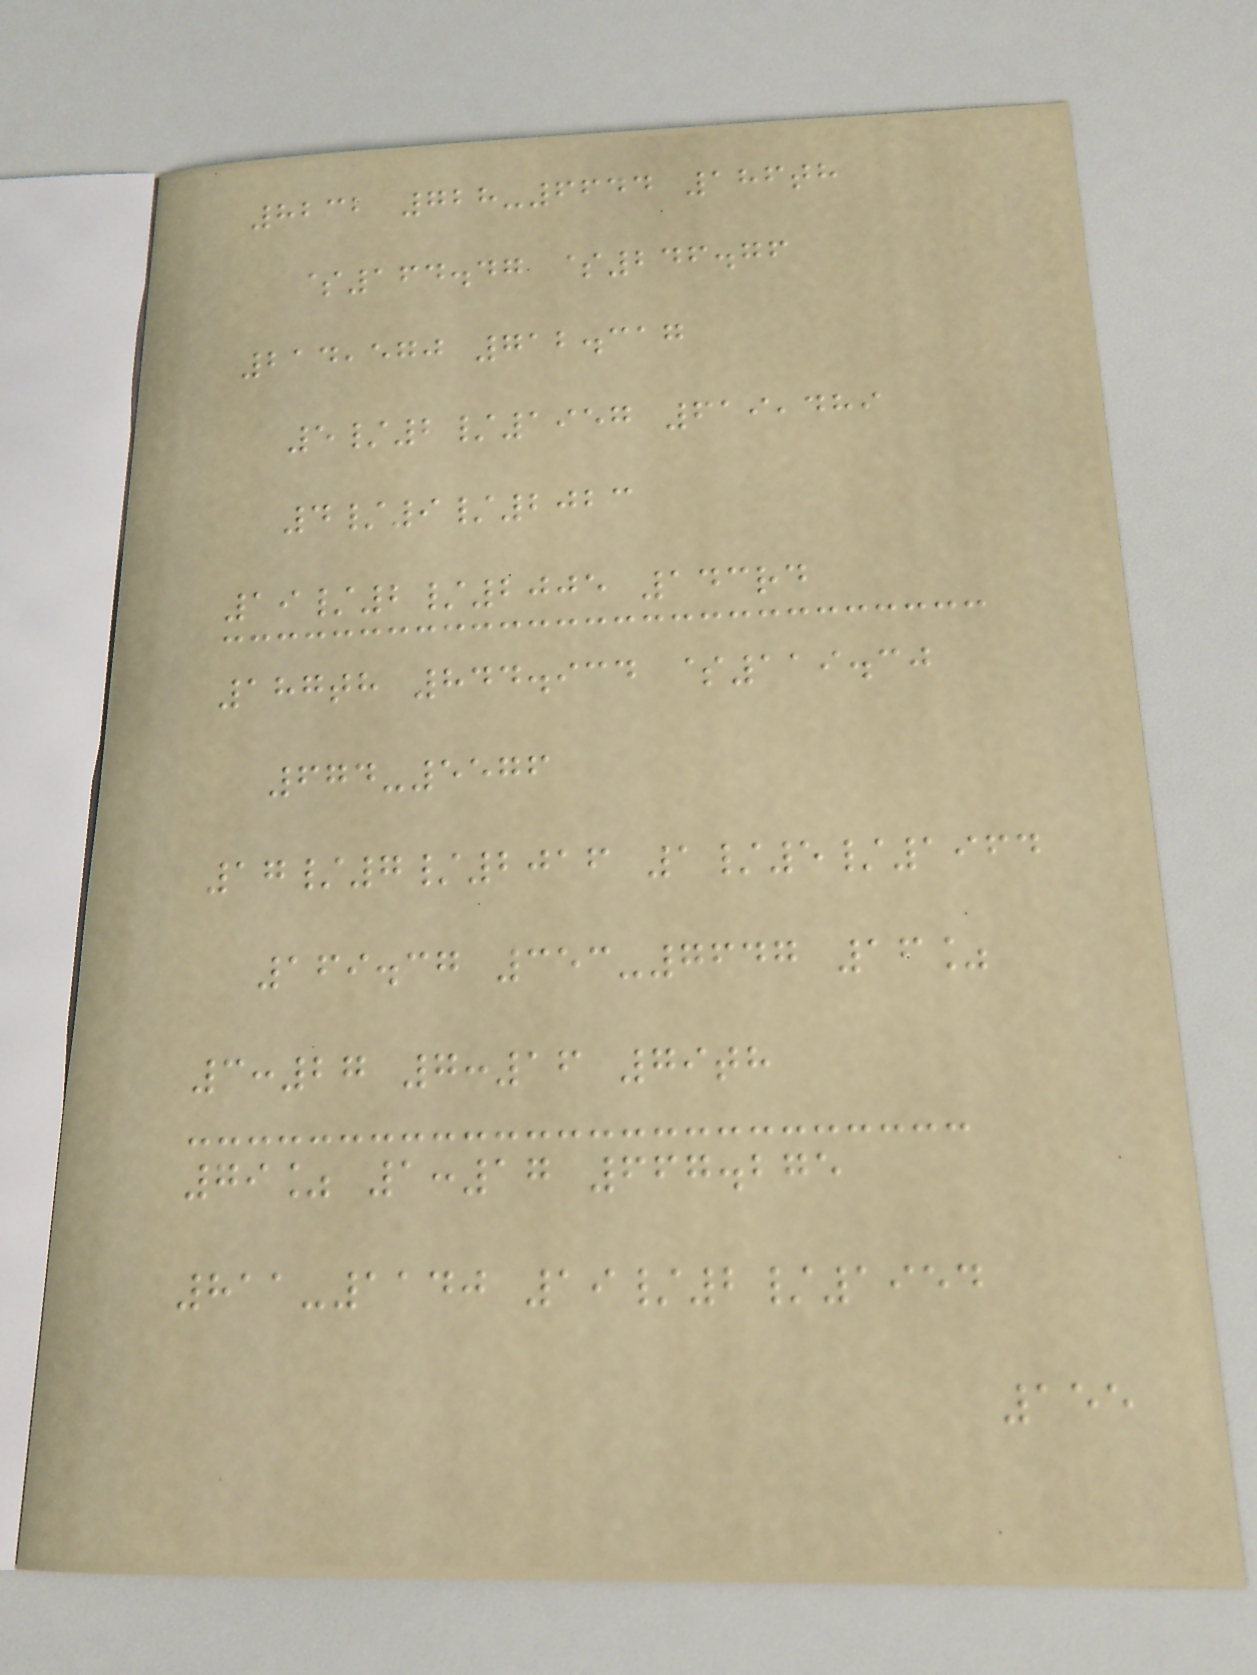8232 728-6644 186th
$164.47 $246.76
214,570 712.317
5/2/1957 619,489
4/9/2023
19/2/2005 143rd
187th 844.934 $119.30
674-5576
17/7/2016 1/5/1964
169.37 353-7647 16%
3:27 7:16 79th
79% 1:17 667.275
811-1140 19/2/1954
155
